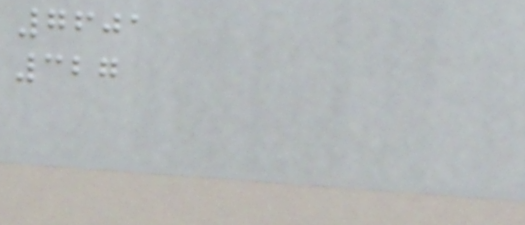7601
327
